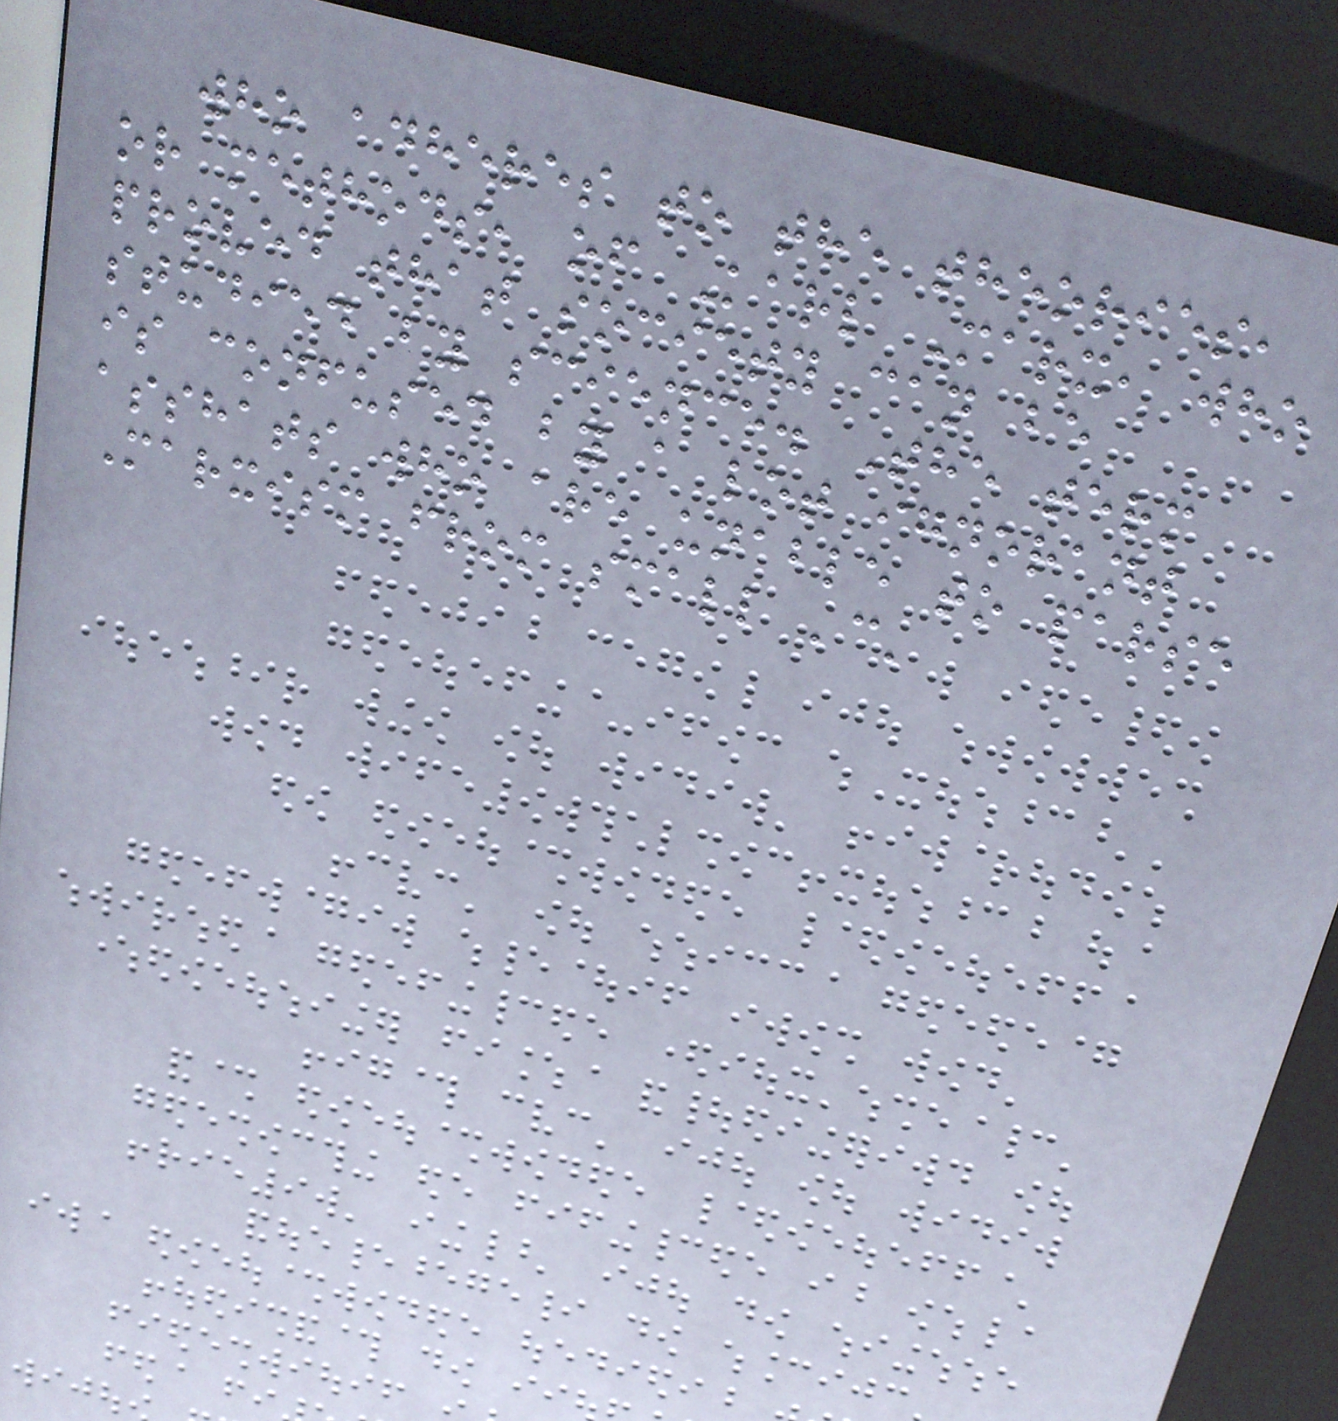who adheres to the theories,
or methods, of Karl Marx, who
proved that society can be
studied by science. The term
is confused by a lot ignorant
asshats who are unable to parse
Marxism from small 'c'
